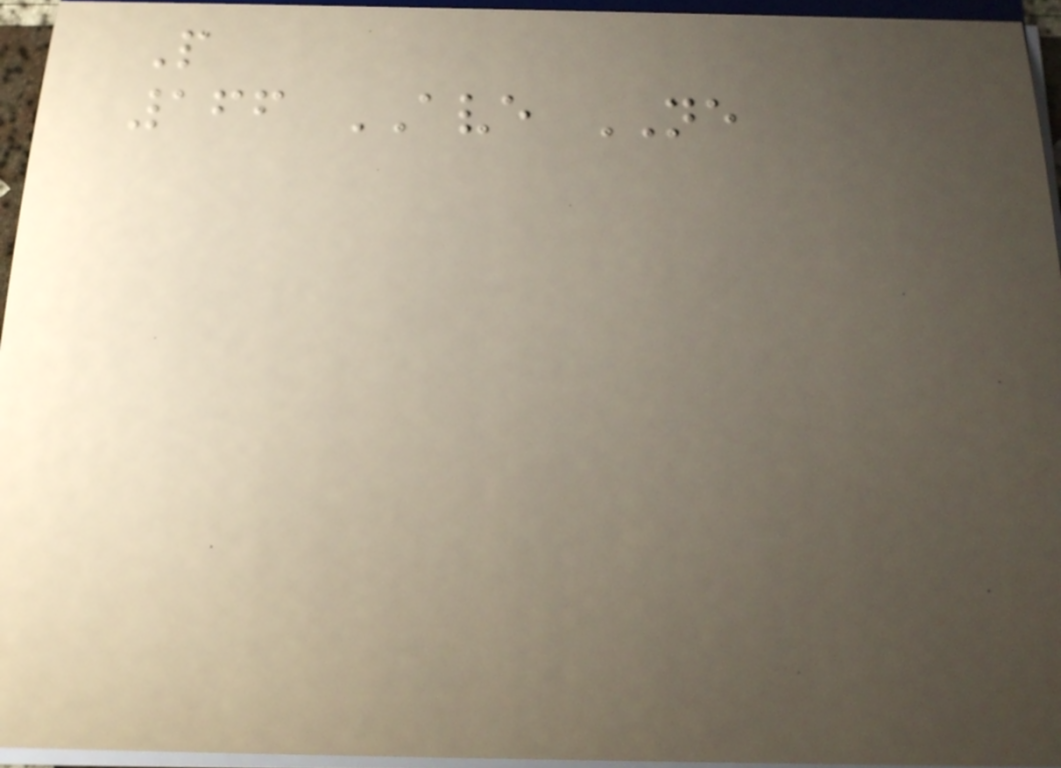P
166 AVE NE
